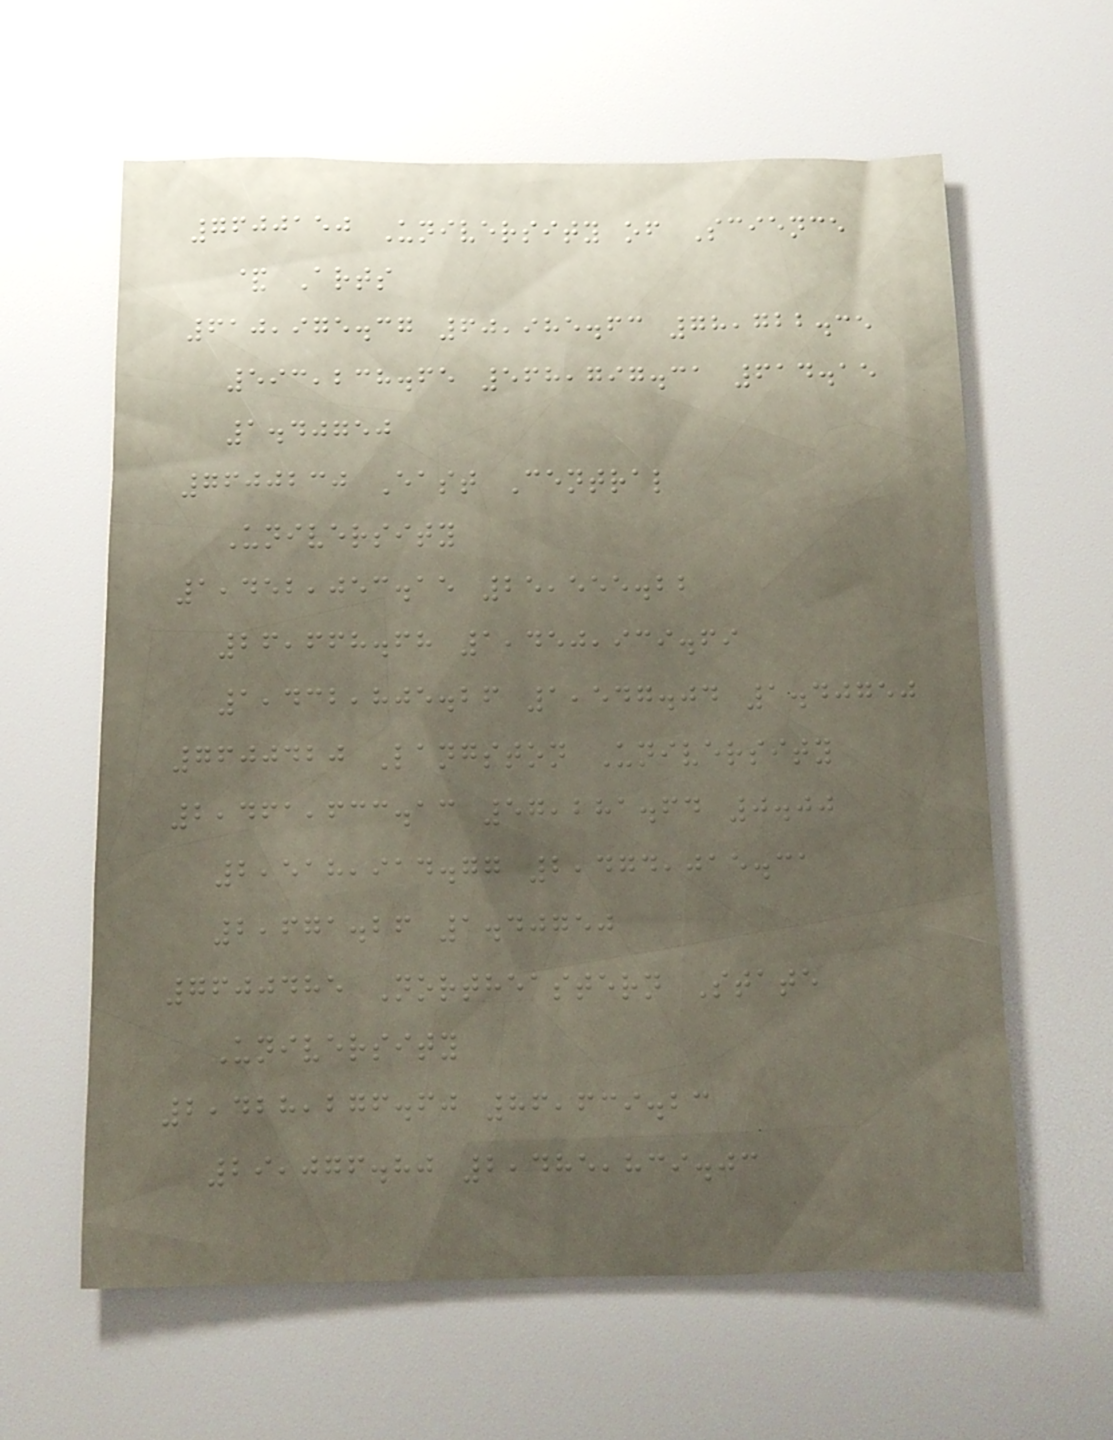7600150 University of Science
& Arts
610,975.37 60,985.63 78,722.35
593,238.65 568,797.31 614.15
1.40750
7600230 East Central
University
1,452,053.15 25,555.22
26,668.68 1,450,939.69
1,432,805.26 1,547.04 1.40750
7600420 Langston University
2,461,633.13 57,281.64 0.00
2,518,914.77 2,474,015.31
2,671.26 1.40750
7600485 Northeastern State
University
2,428,276.60 86,639.23
29,076.80 2,485,839.03
